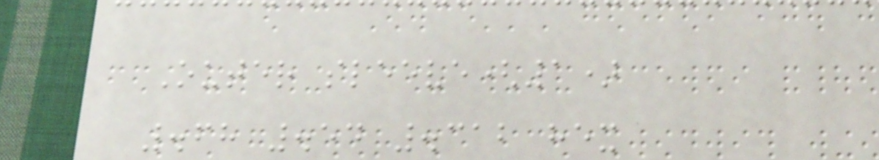Outer sleeve(1)
.68 .54 .312 hex
